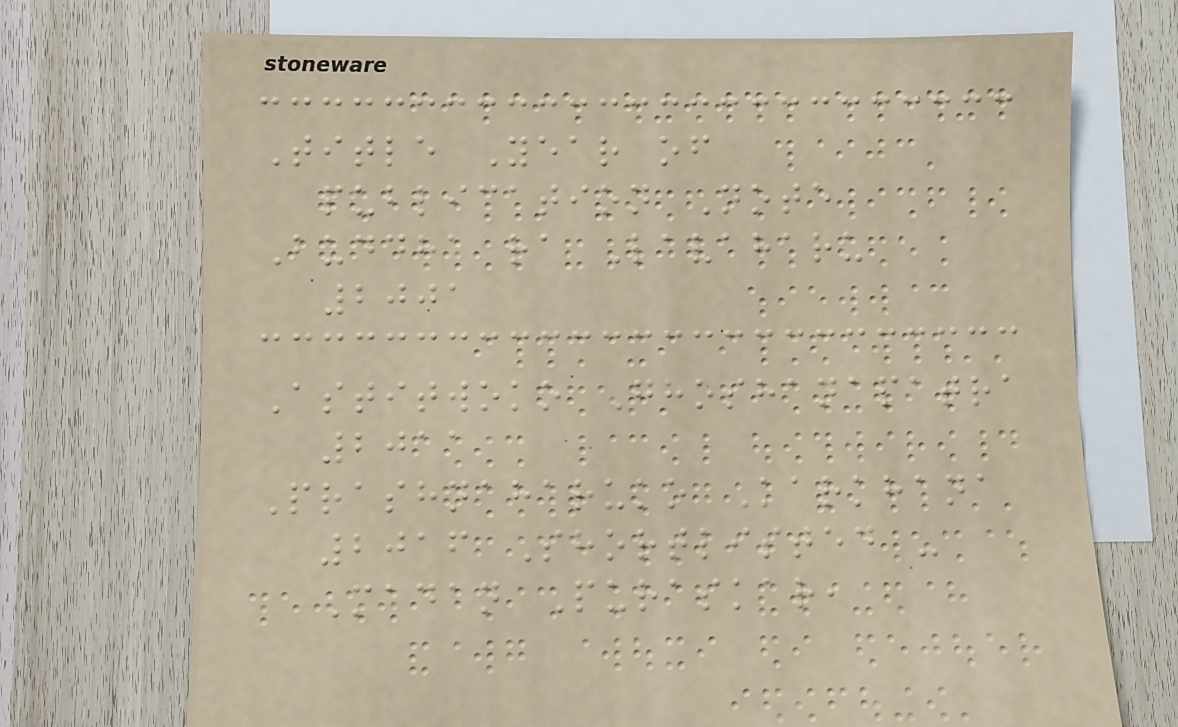Title Year of
publication Note
Buddha ra Lavaharu
2001
Astitwoko Ghoshanapatra
2011
Prashnaharuko Karkhana
2016 Shortlisted -
Madan Puraskar,
